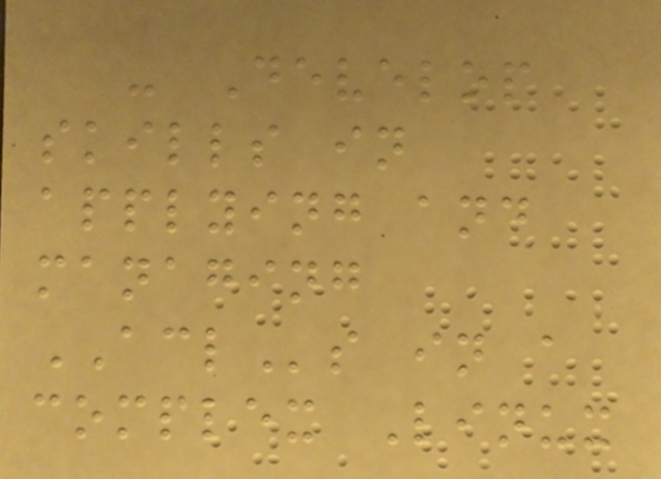- Develop
skills in
applying and
managing
ACLs in a
complex Linux
